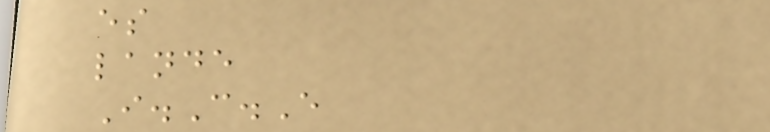es
lande
I.C.E
